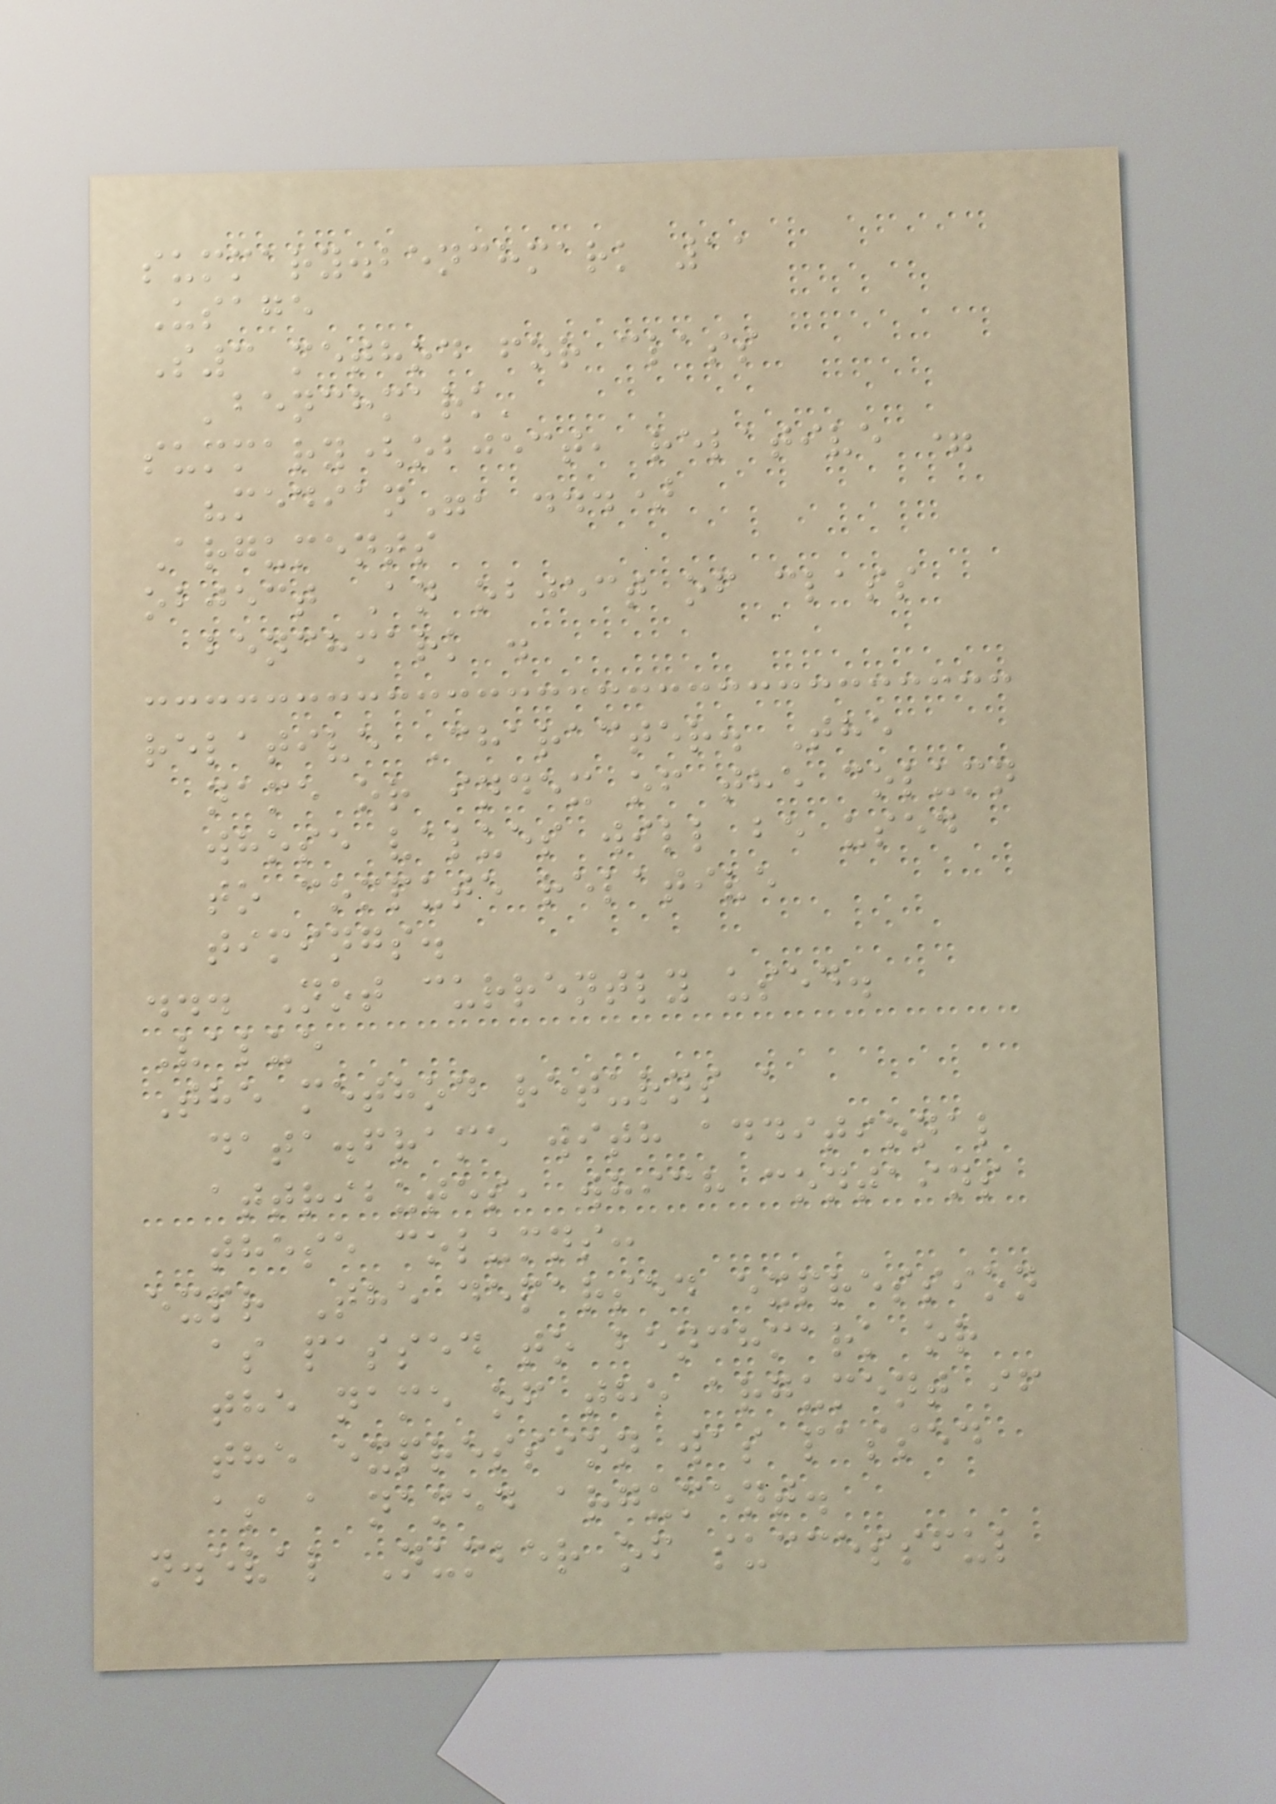summary.benchmark 11
Usage
S3 method for class
'benchmark'
summary(object, relative =
"median", ...)
Arguments
object An object of class
benchmark .
relative Character. The
name or index of the column
whose values will be used
to compute relative
timings.
... Not currently used.
Value
The method returns a
data.frame with additional
attributes, which contains
these columns:
expr The deparsed expression
as passed to benchmark or
the name of the argument if
the expression was passed
as a named argument.
n.eval Number of successful
